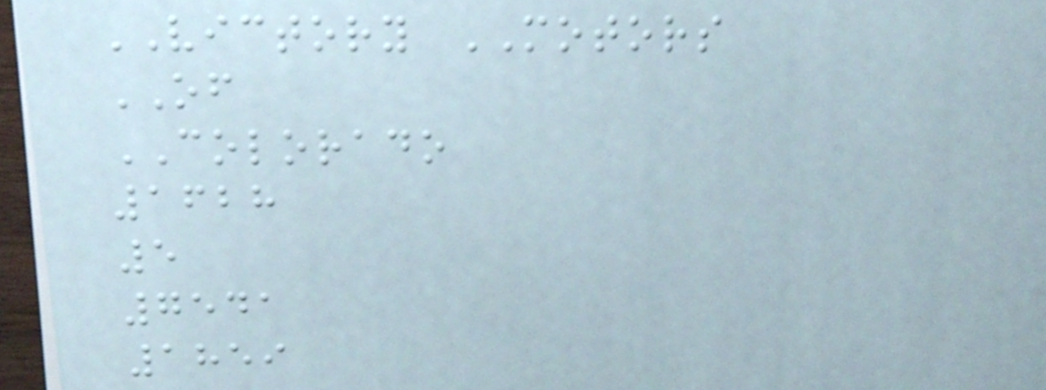VICTORY MOTORS
OF
COLORADO
1628
5
7541
1859
